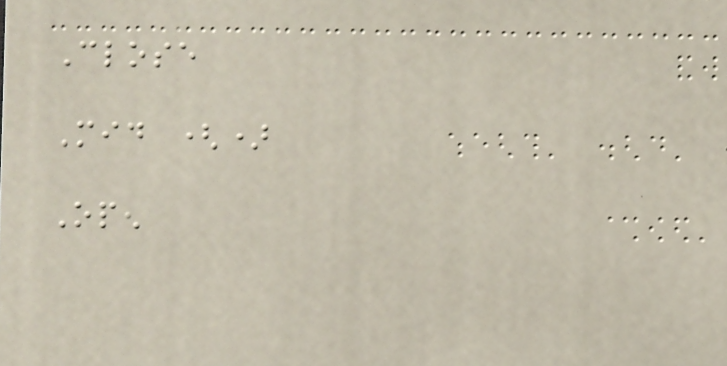Close
Mid ()
Open
